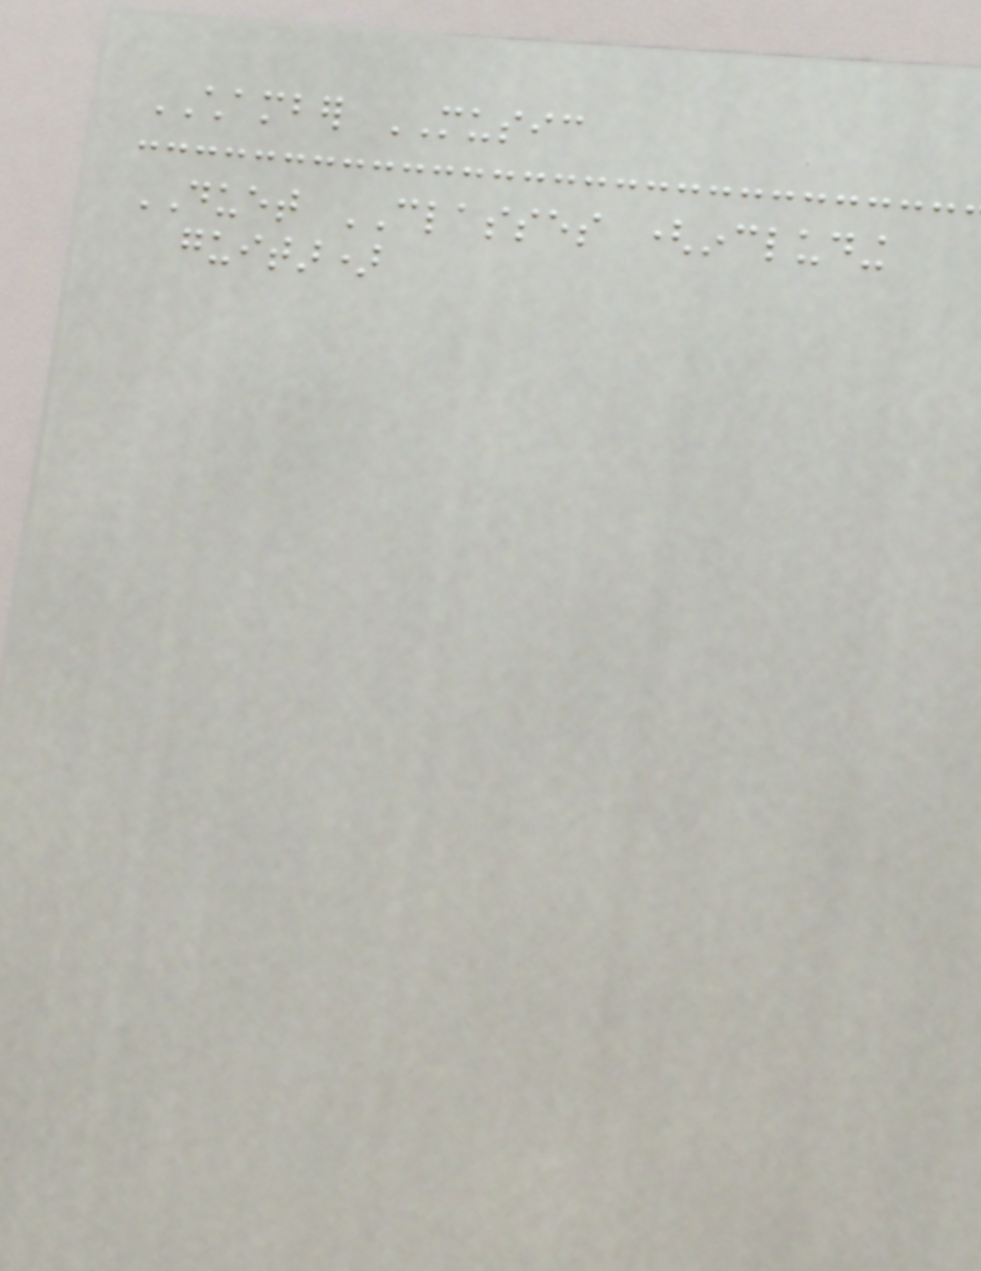CHAMBER MUSIC
DUET CLASSES (including
guitar)
